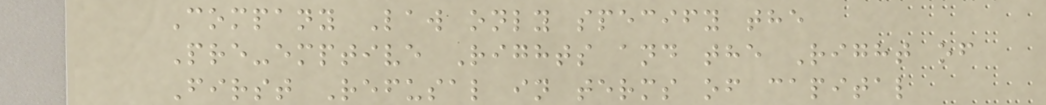Company Law only specify the
Pre-emptive Rights and the Right of
First Refusal in terms of capital
